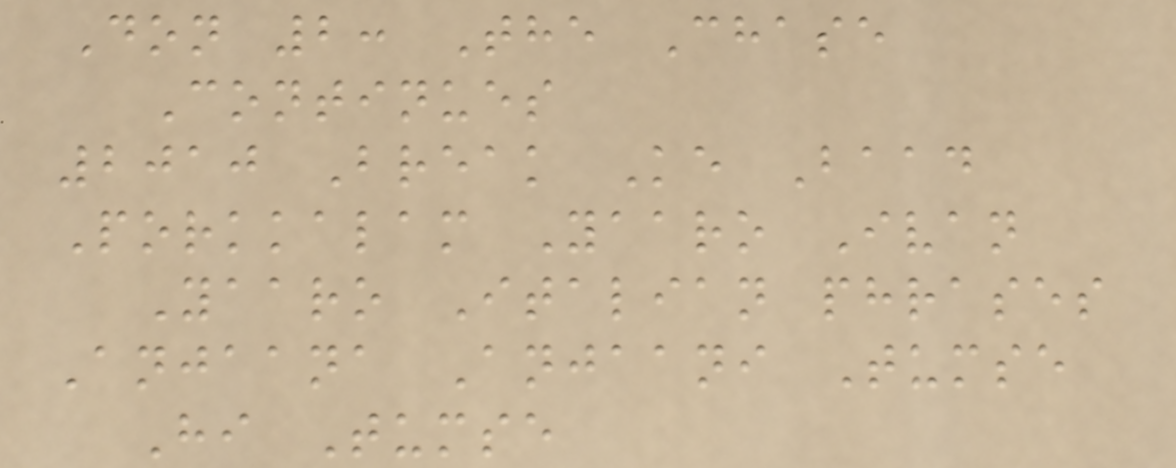Don 2: The Chase
Continues
2010 Break Ke Baad
Porkkalam Yaaro Ivan
Yaaro Italian phrases
Anjaana Anjaani Tumse
Hi Tumse
